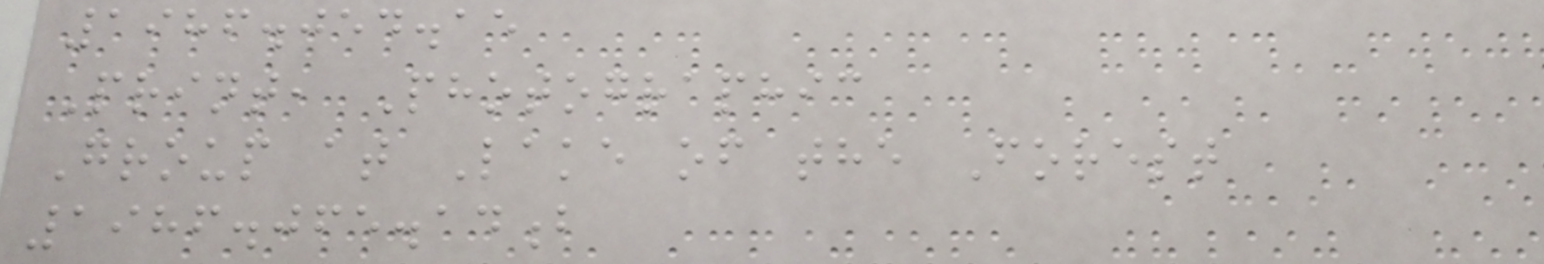1986.054.15
Print, Photographic
Group at Lake of the Forest
1986.065.14b
